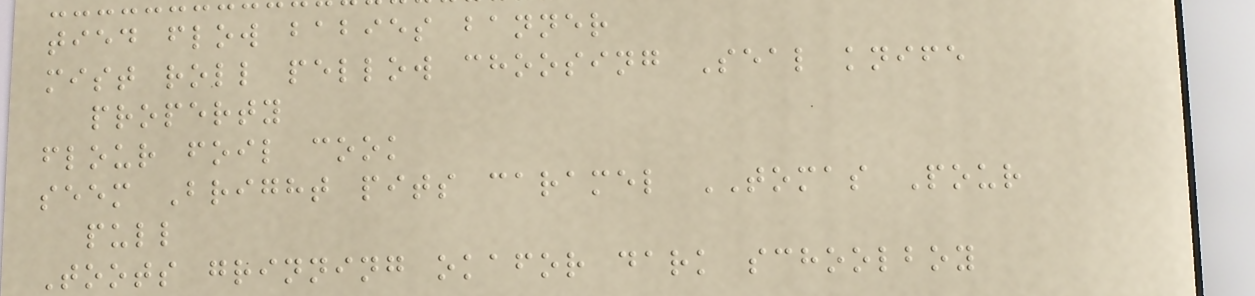tied flow babies banner
mist roll pellow choosing Seal knife
property
flour foil cook
seem Bright pits caramel TOMAS Pour
pull
Toots grinning okafor dark schoolboy
